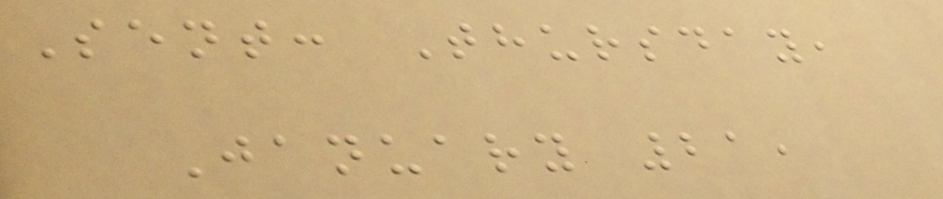Sent: Thursday,
January 21,
